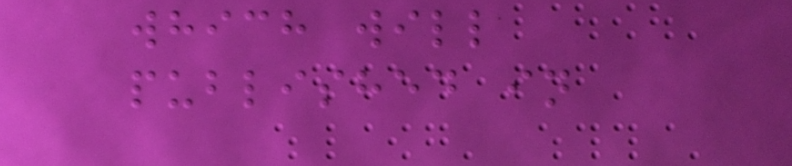which will
published in
